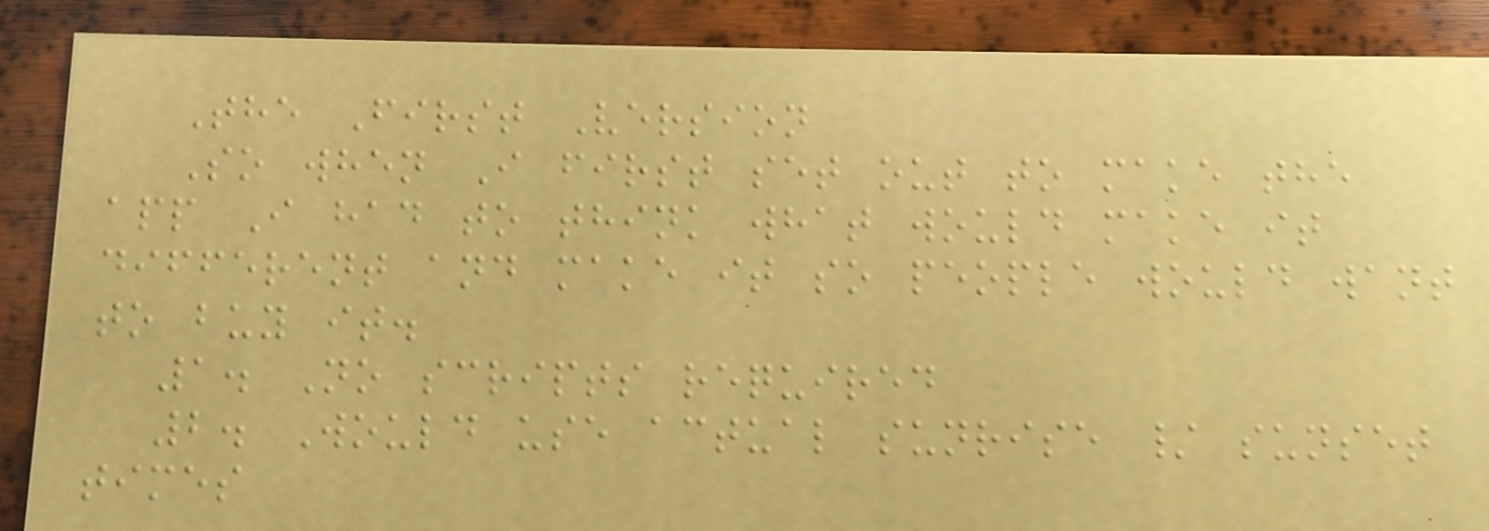The First Version
So when I first set out to make the
app I had to think what would make it
different and make it so people would want
to buy it.
1. No scripts required
2. Would use actual sunrise / sunset
times
